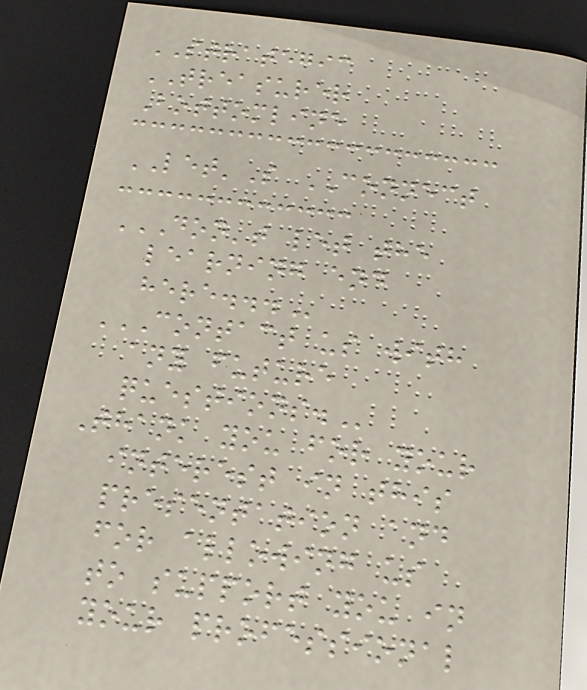STRATEGIC
TREASURER
Bottomline
LET'S CONNECT
DON'T LET THE
LEARNING END
HERE...
CONTACT US WITH
ANY FUTURE
QUESTIONS.
Thank you for your
interest in this
presentation and
for allowing us
to support you in
your professional
